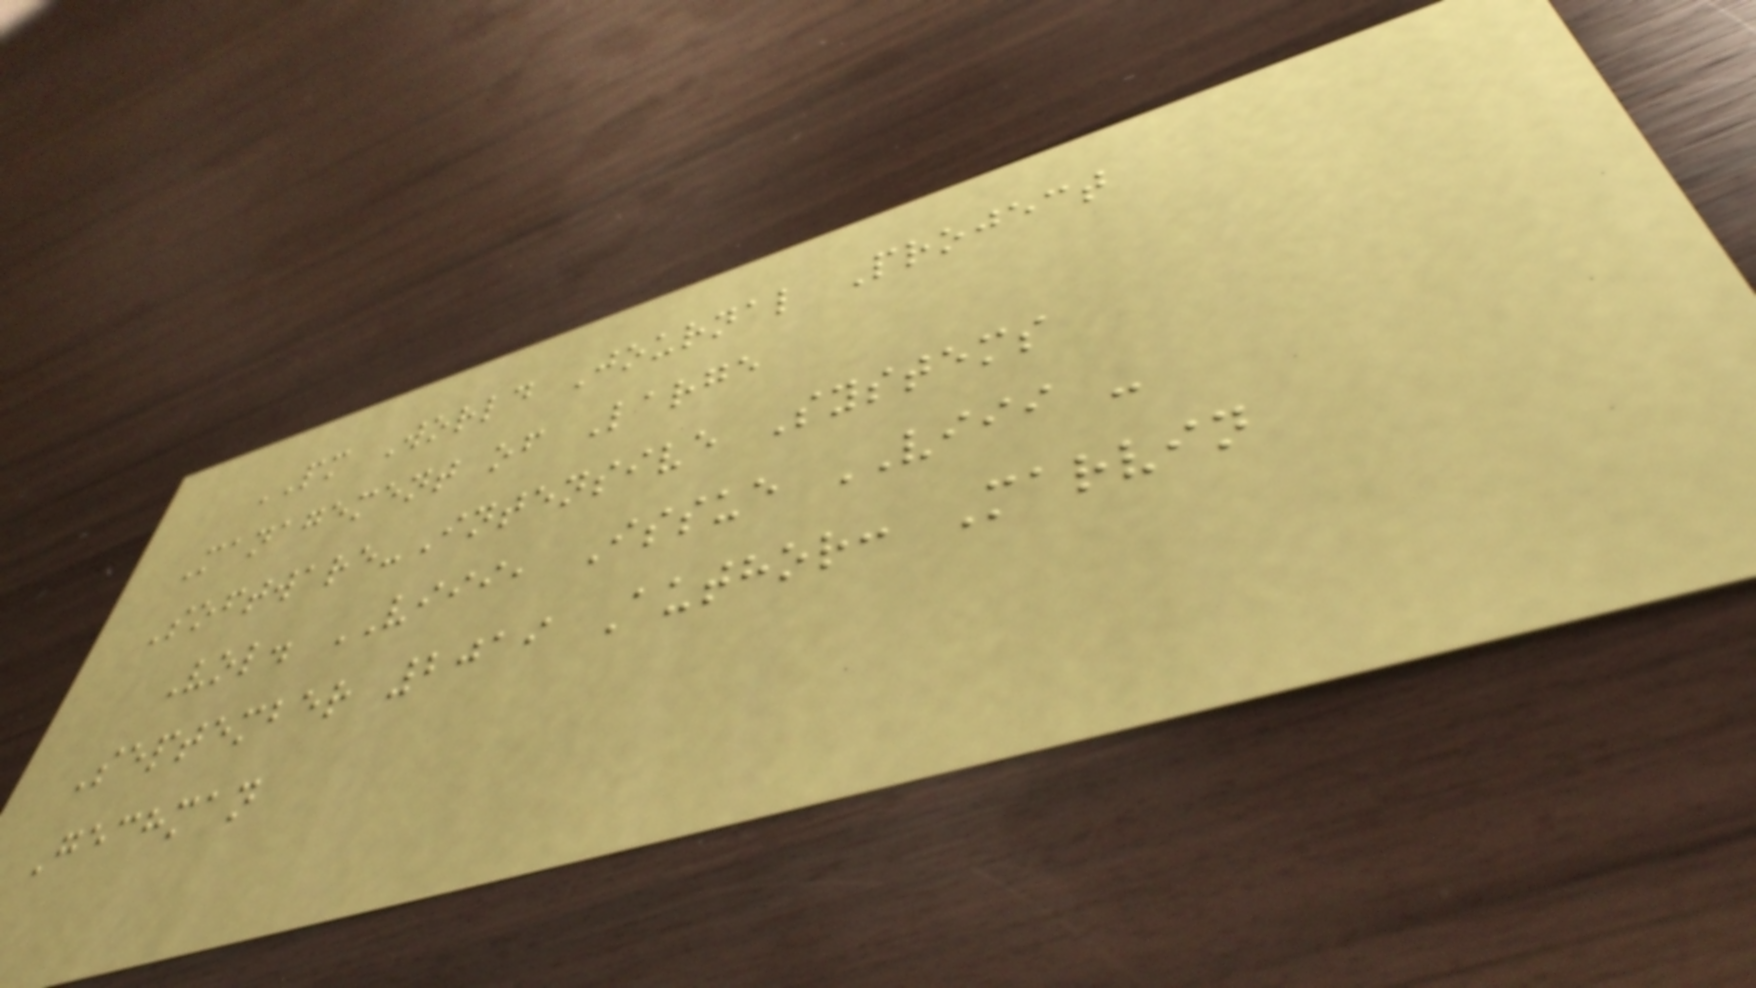PM World Journal Project
Management of Large
Software-Intensive Systems
Vol. VIII, Issue VIII -
September 2019 Author: Marvin
Gechman
